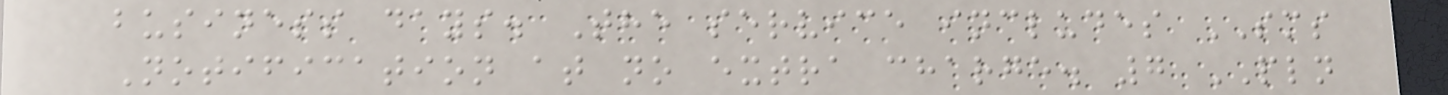business days. The service includes SMS
Notification at no extra charge. 7 PLN
